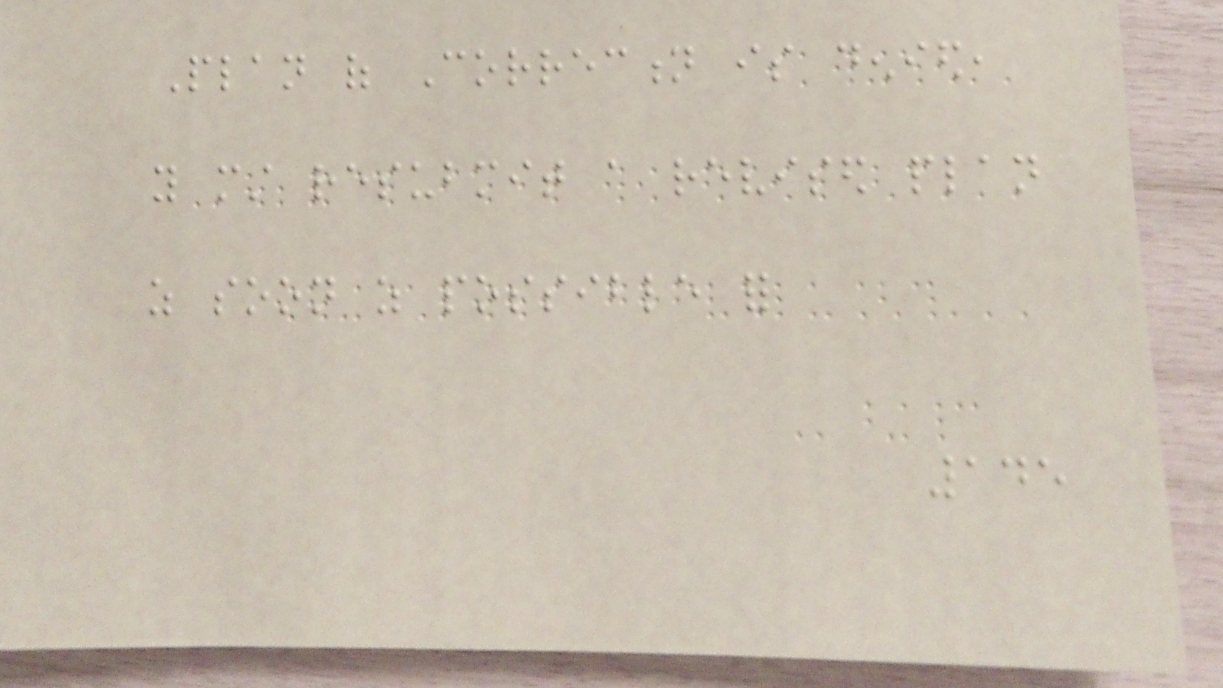Plan of Correction is denied,
you must resubmit a revised plan
as soon as possible for
145
